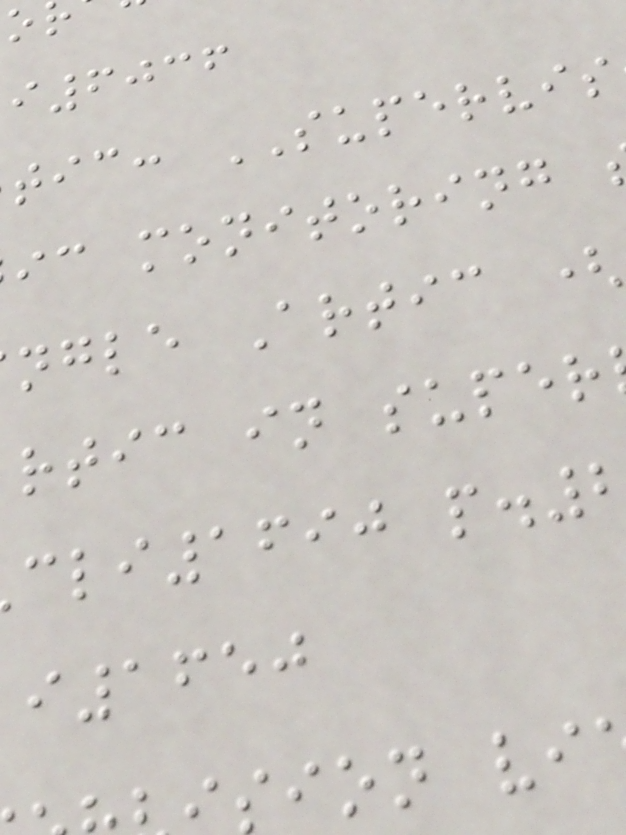i6036
tic: SUPERVIS
ic monitoring
ngle Artic (
rtic in super
cli1690 p.
i1650
sion vi
